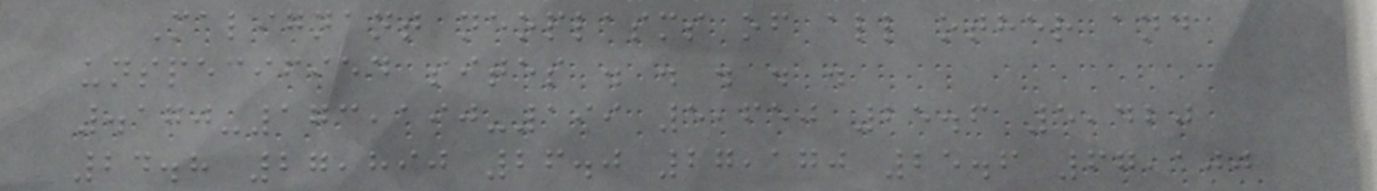Malignant neoplasms of all other and
unspecified sites . . . . .
.170-173,190-199 5,650 25.6 5,420
24.8 27,890 26.0 27,170 25.6 67,100
